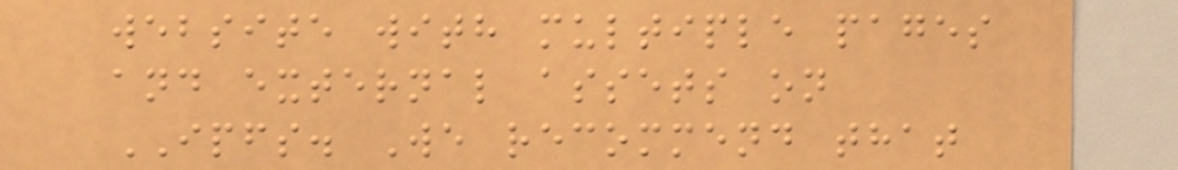website with multiple pages
and external assets on
IPFS. We recommend that
